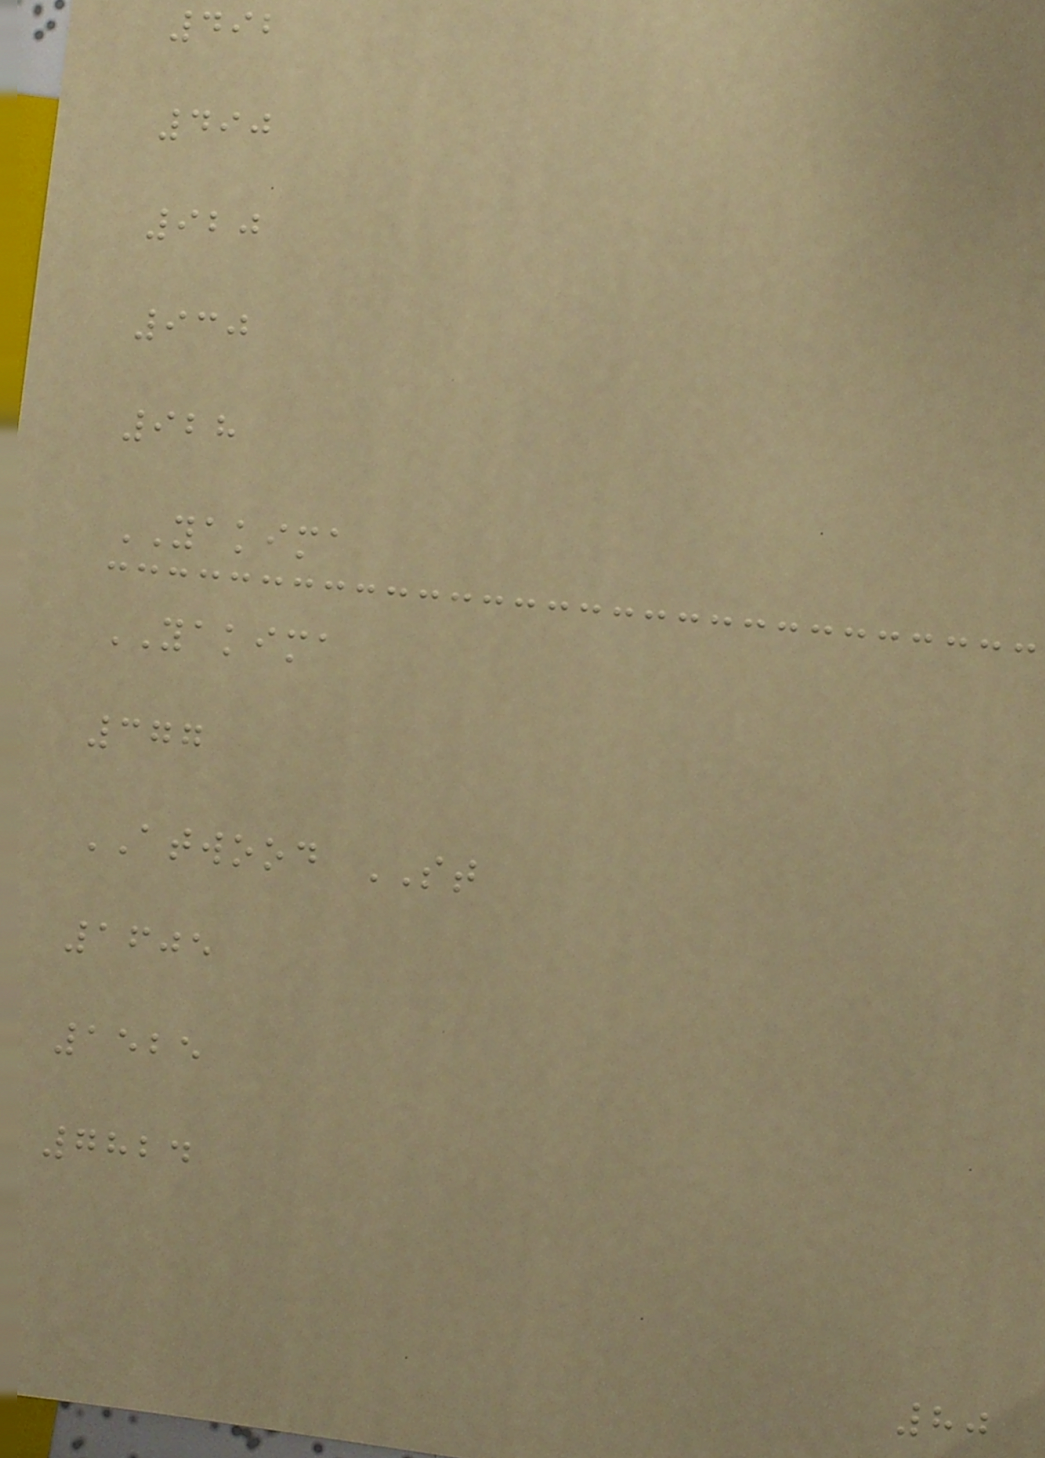492
490
920
930
928
YAKIMA
YAKIMA
377
ATWOOD ST
1605
1525
7824
80
